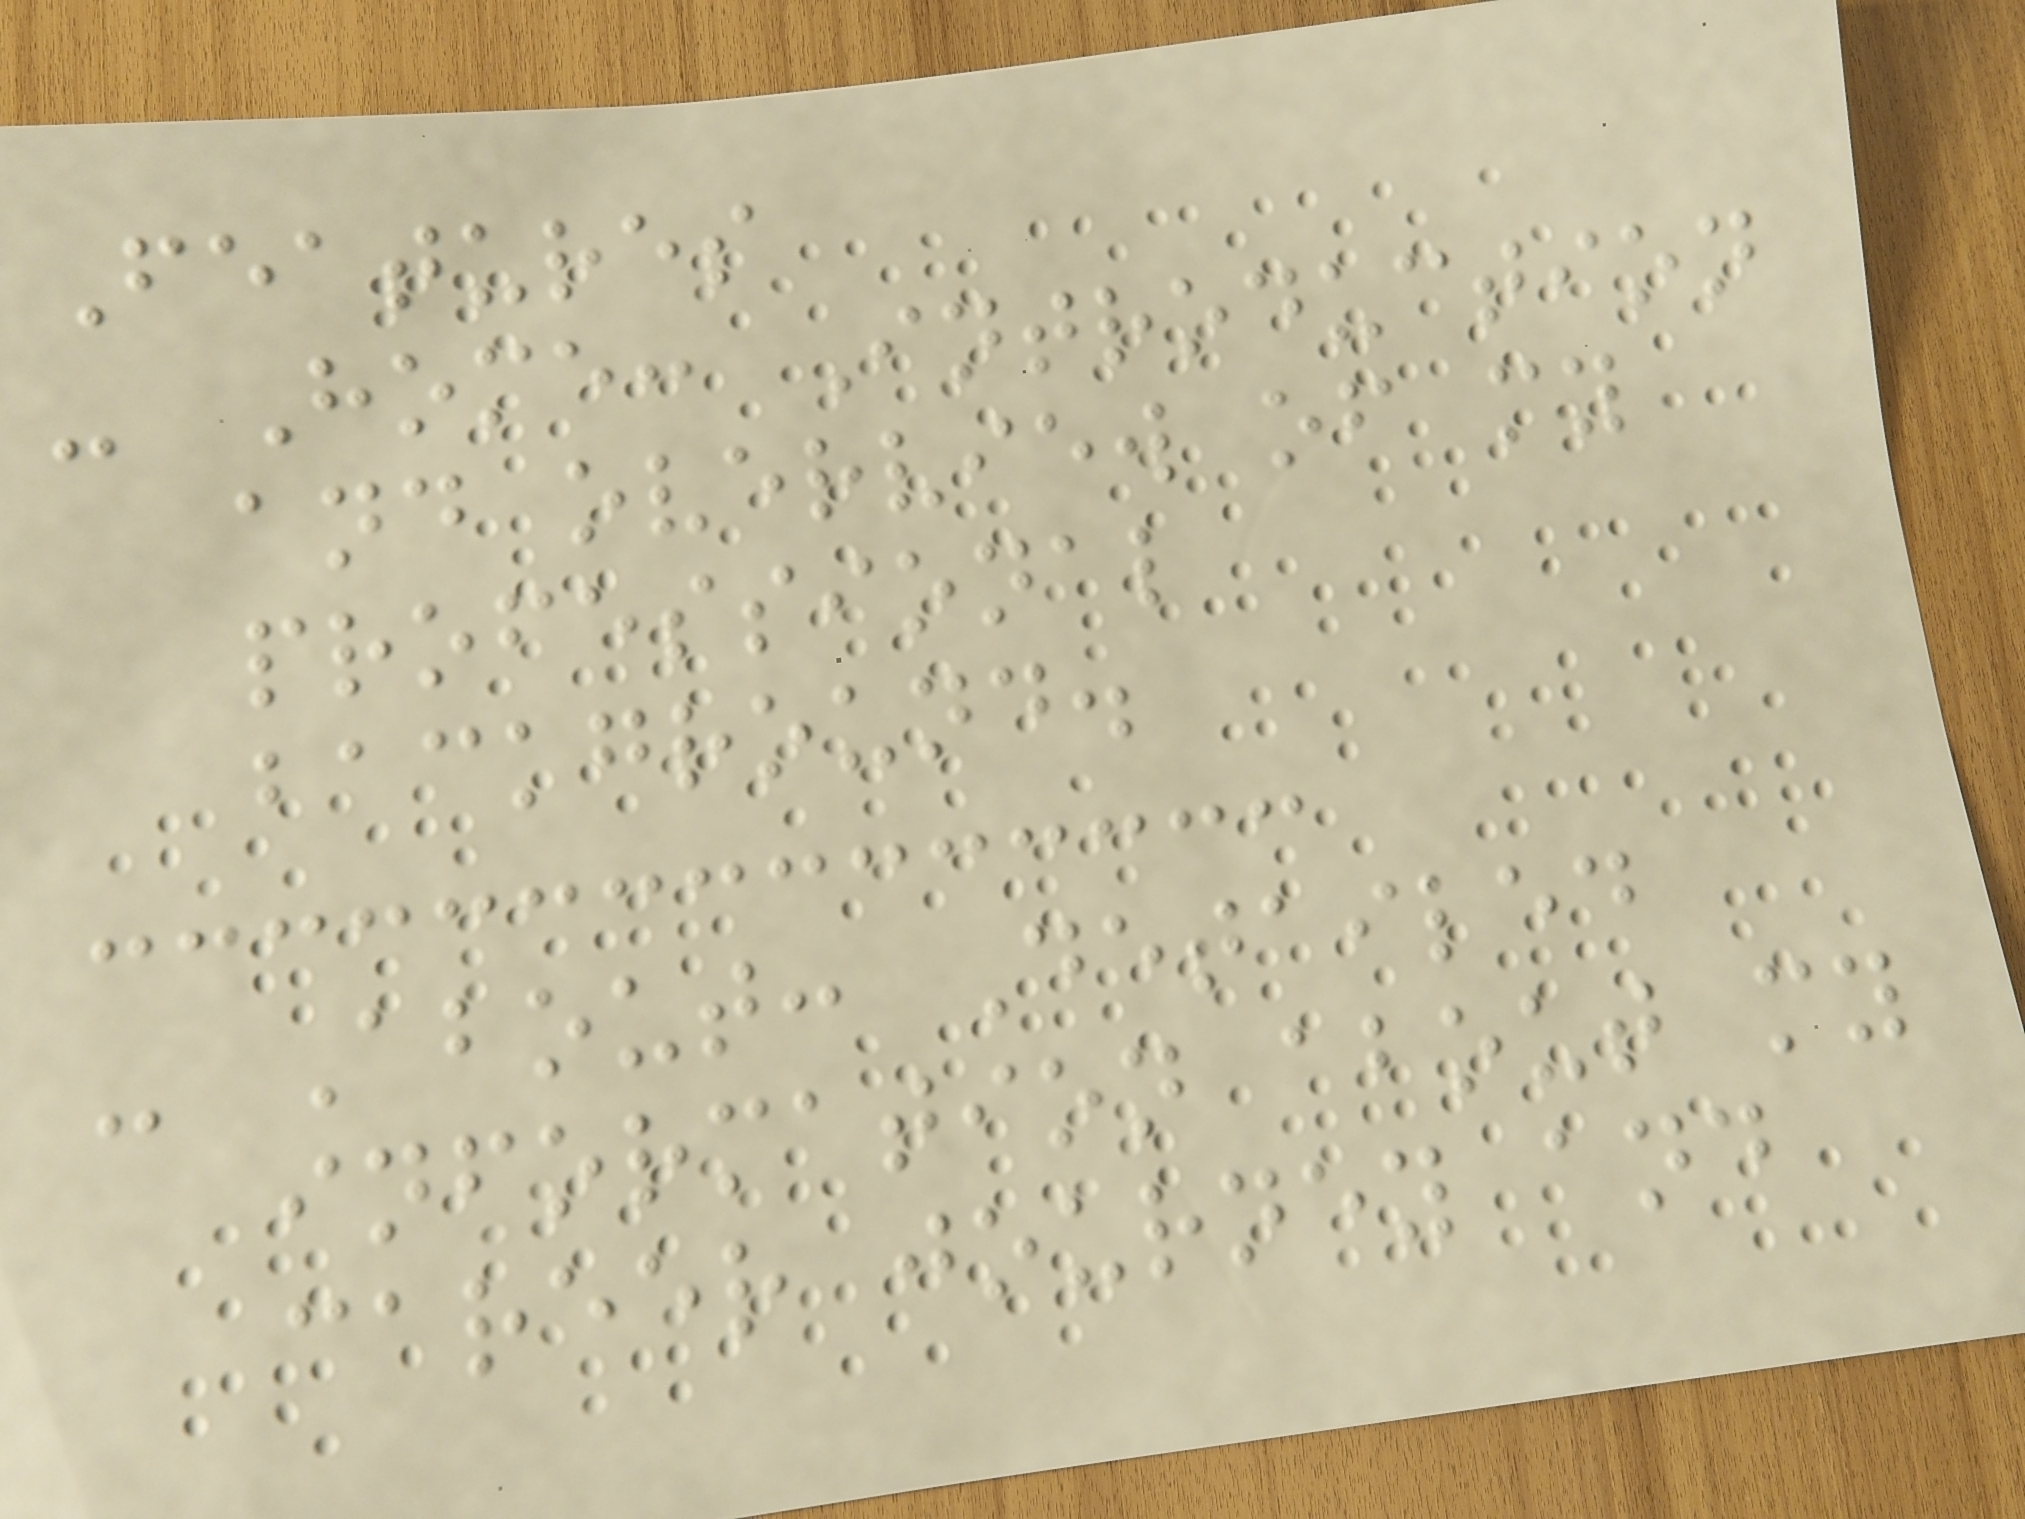Features
- Home: Introduction
and overview of my
professional
background.
- About: Detailed
information about my
career journey and
